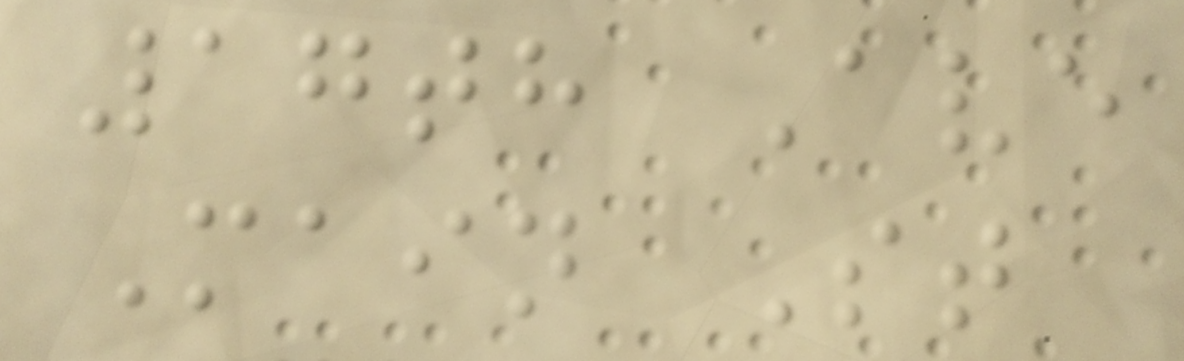17th Ave
Main St
